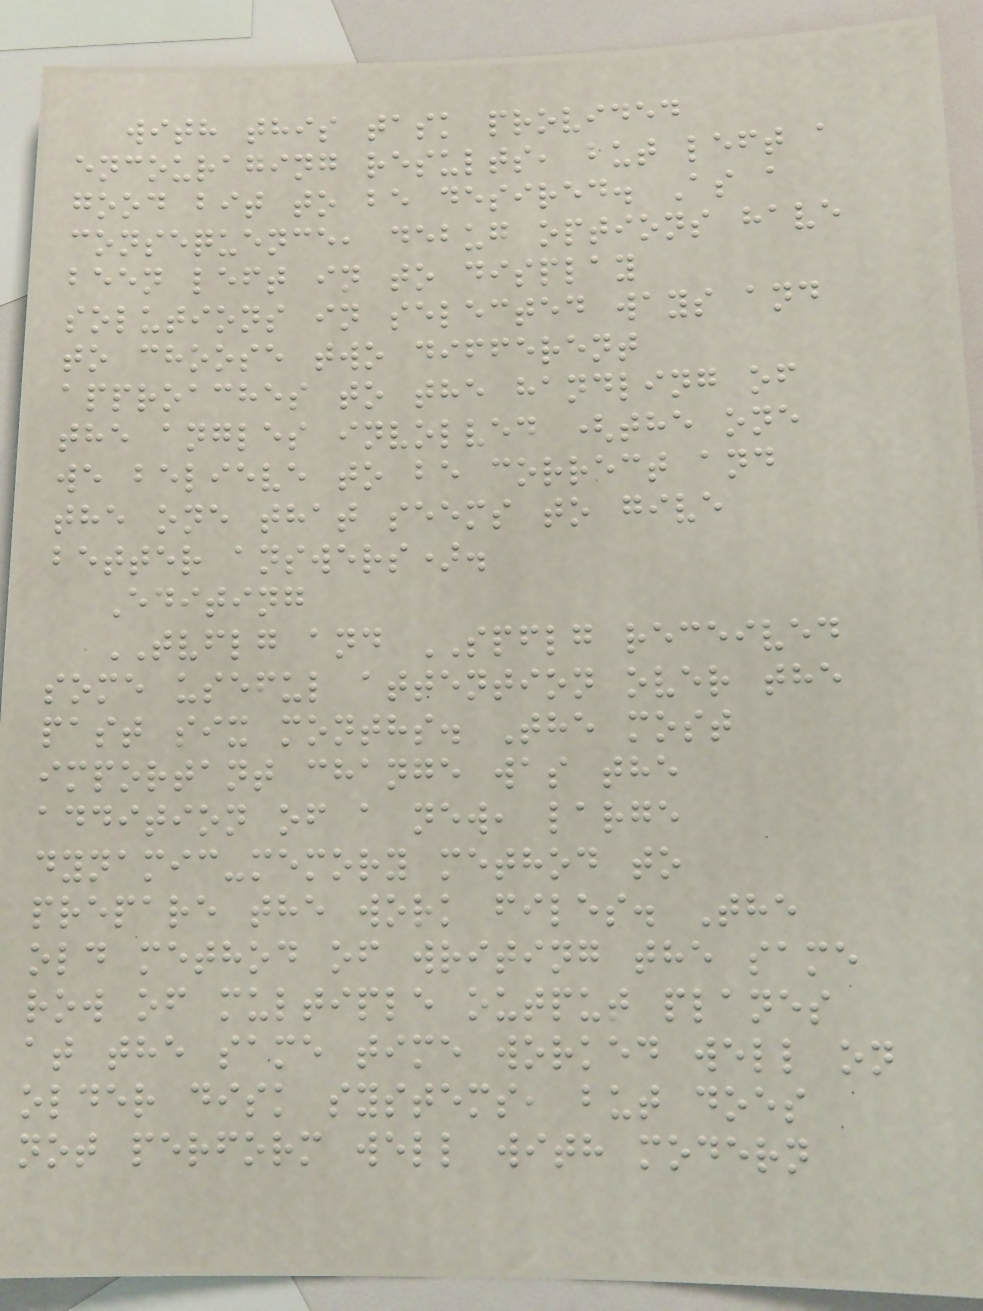with this task provided
encouraging results, but left a
good bit to be desired. As a
consequence, debug options have
been left in to display
solutions in selected ways and
to choose two different
approaches to the handling of
the angles involved (the one
we believe to be correct and
the one that seems to give
better answers).
Editing
TVFLG and SPFLG received
some useful attention over the
past six months. The most
important change was the
addition of a new, large
dynamic-memory method to
prepare the work files. The
old method of writing the same
row of multiple output planes
at the same time worked well on
older disk systems, but does
not perform well with modern
